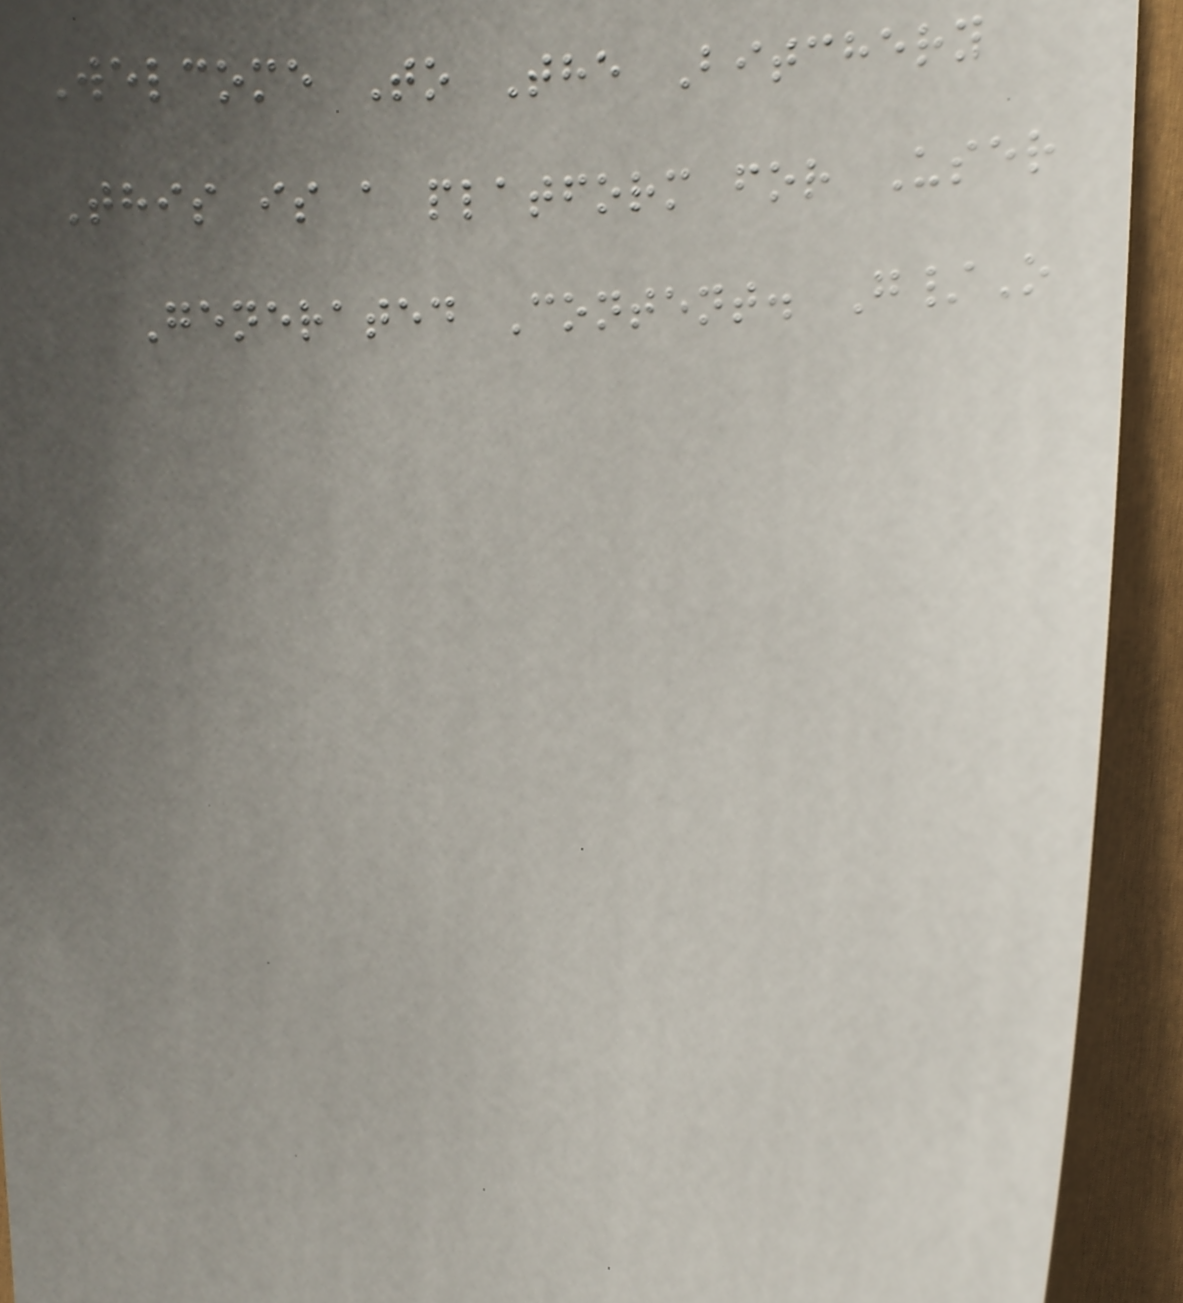Welcome To The Bitchery
This is a platform for User
Generated Content. G/O
